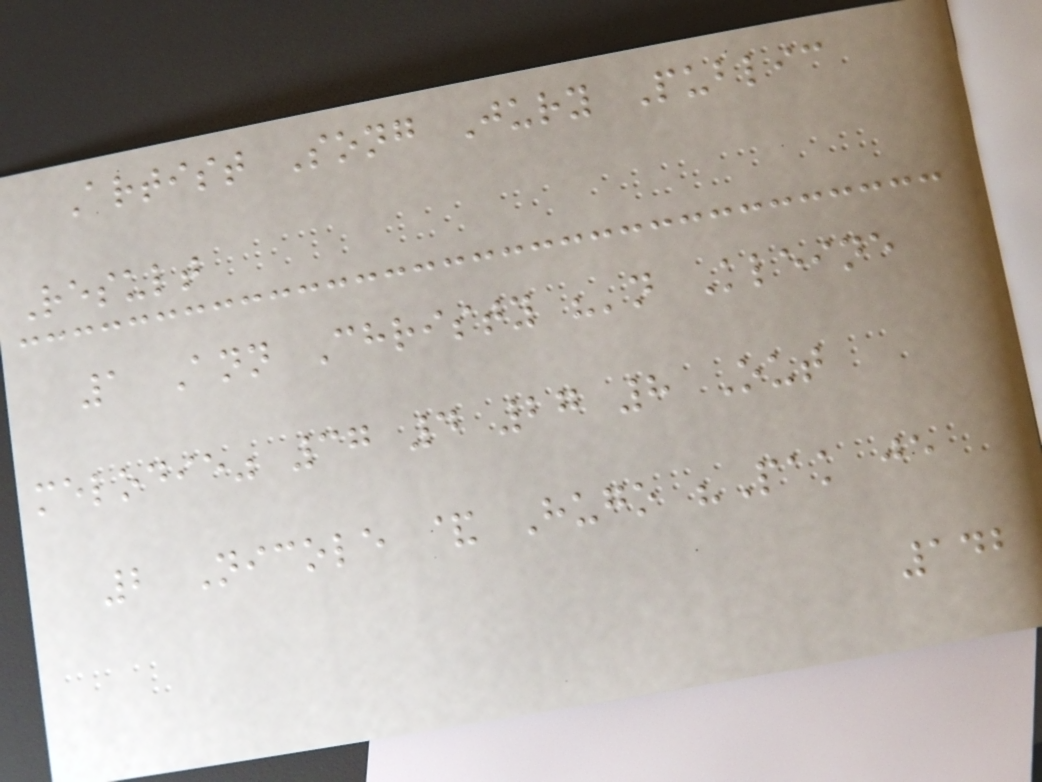Artist Song Jury Public
Result
1 Ann Christy "'n Kleine
melodie" 37 4 27 8 Out
2 Nicole & Hugo "Pak je
142
